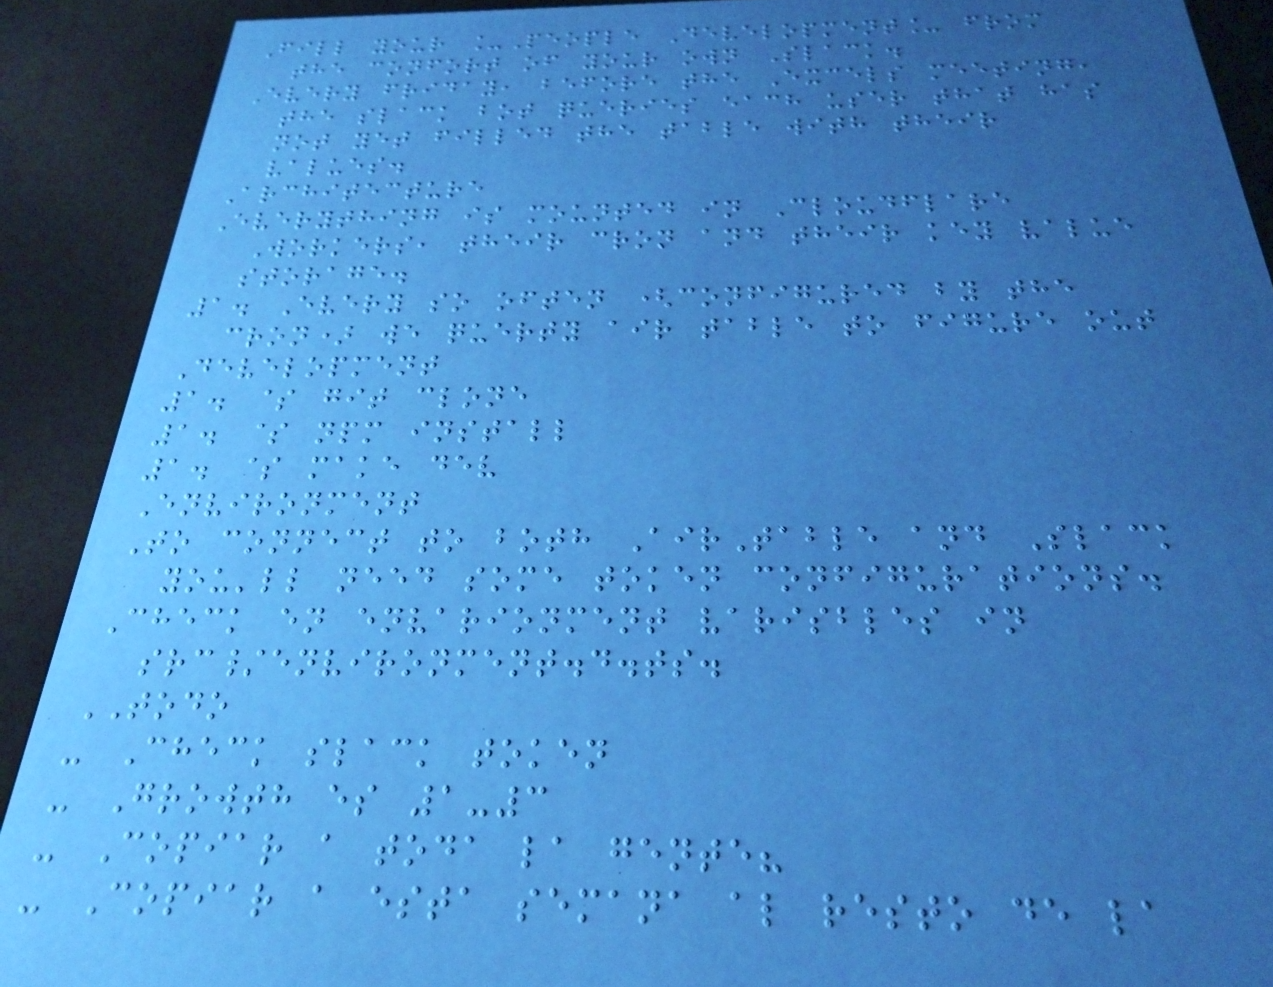Fill your _People Development_ from
the confort of your own Slack.
Every friday, before the Excels meeting,
the slack bot queries each user that has
not yet filled the table with their
values.
Architecture
Everything is mounted in Cloudflare
Workers, their cron and their key value
storage.
1. Every so often (configured by the
cron) we querty air table to figure out
Development
1. $ git clone
1. $ npm install
1. $ make dev
Environment
To connect to both AirTable and Slack
you'll need some token configurations.
Check en envarionment varisbles in
src/environment.d.ts.
TODO
- Check slack token
- Growth es 1-3
- Copiar a toda la gente?
- Copiar a esta semana al resto de la
